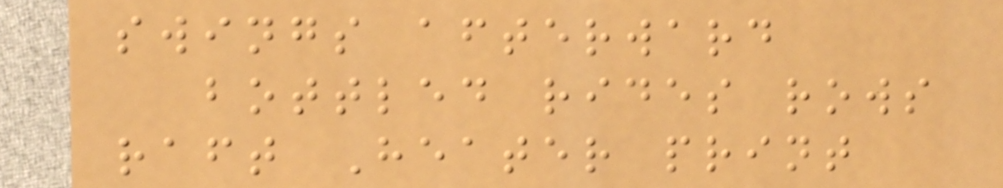swings afterward
bottled rides rows
raft Heater print
